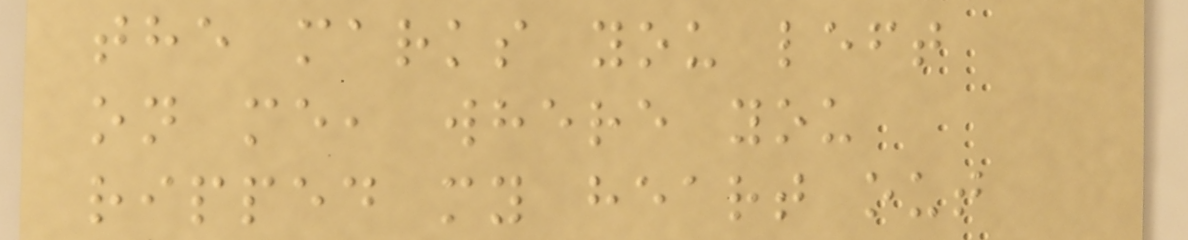the marks you left
on me, where you
ripped my heart out
